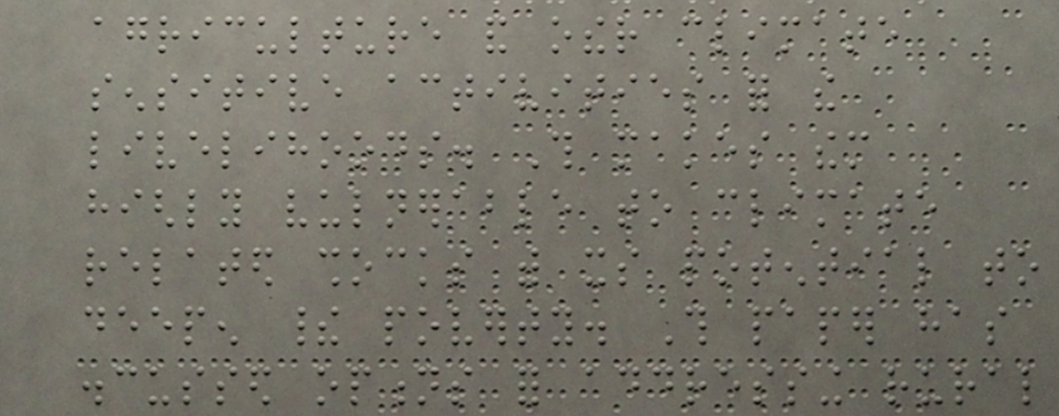agriculture and other climate
sensitive activities for the
livelihoods. This makes them
highly vulnerable to climate
related shocks with its potential to
deepen their poverty. This paper has
discussed options for addressing rural
